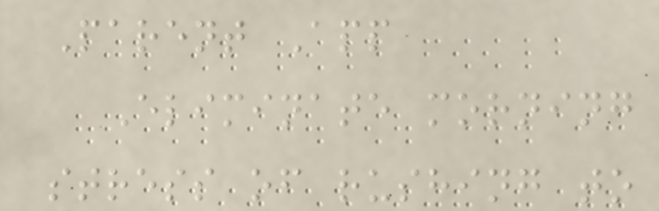Parent App
Eliminate morning
stress of rushing to
